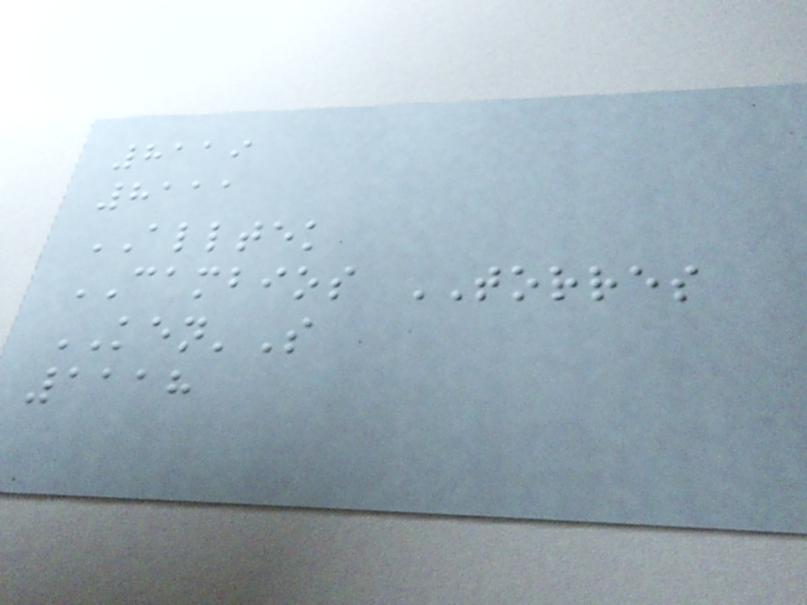8119
8111
ALLTEK
CAMBIOS TORRES
KEN'S
1118
